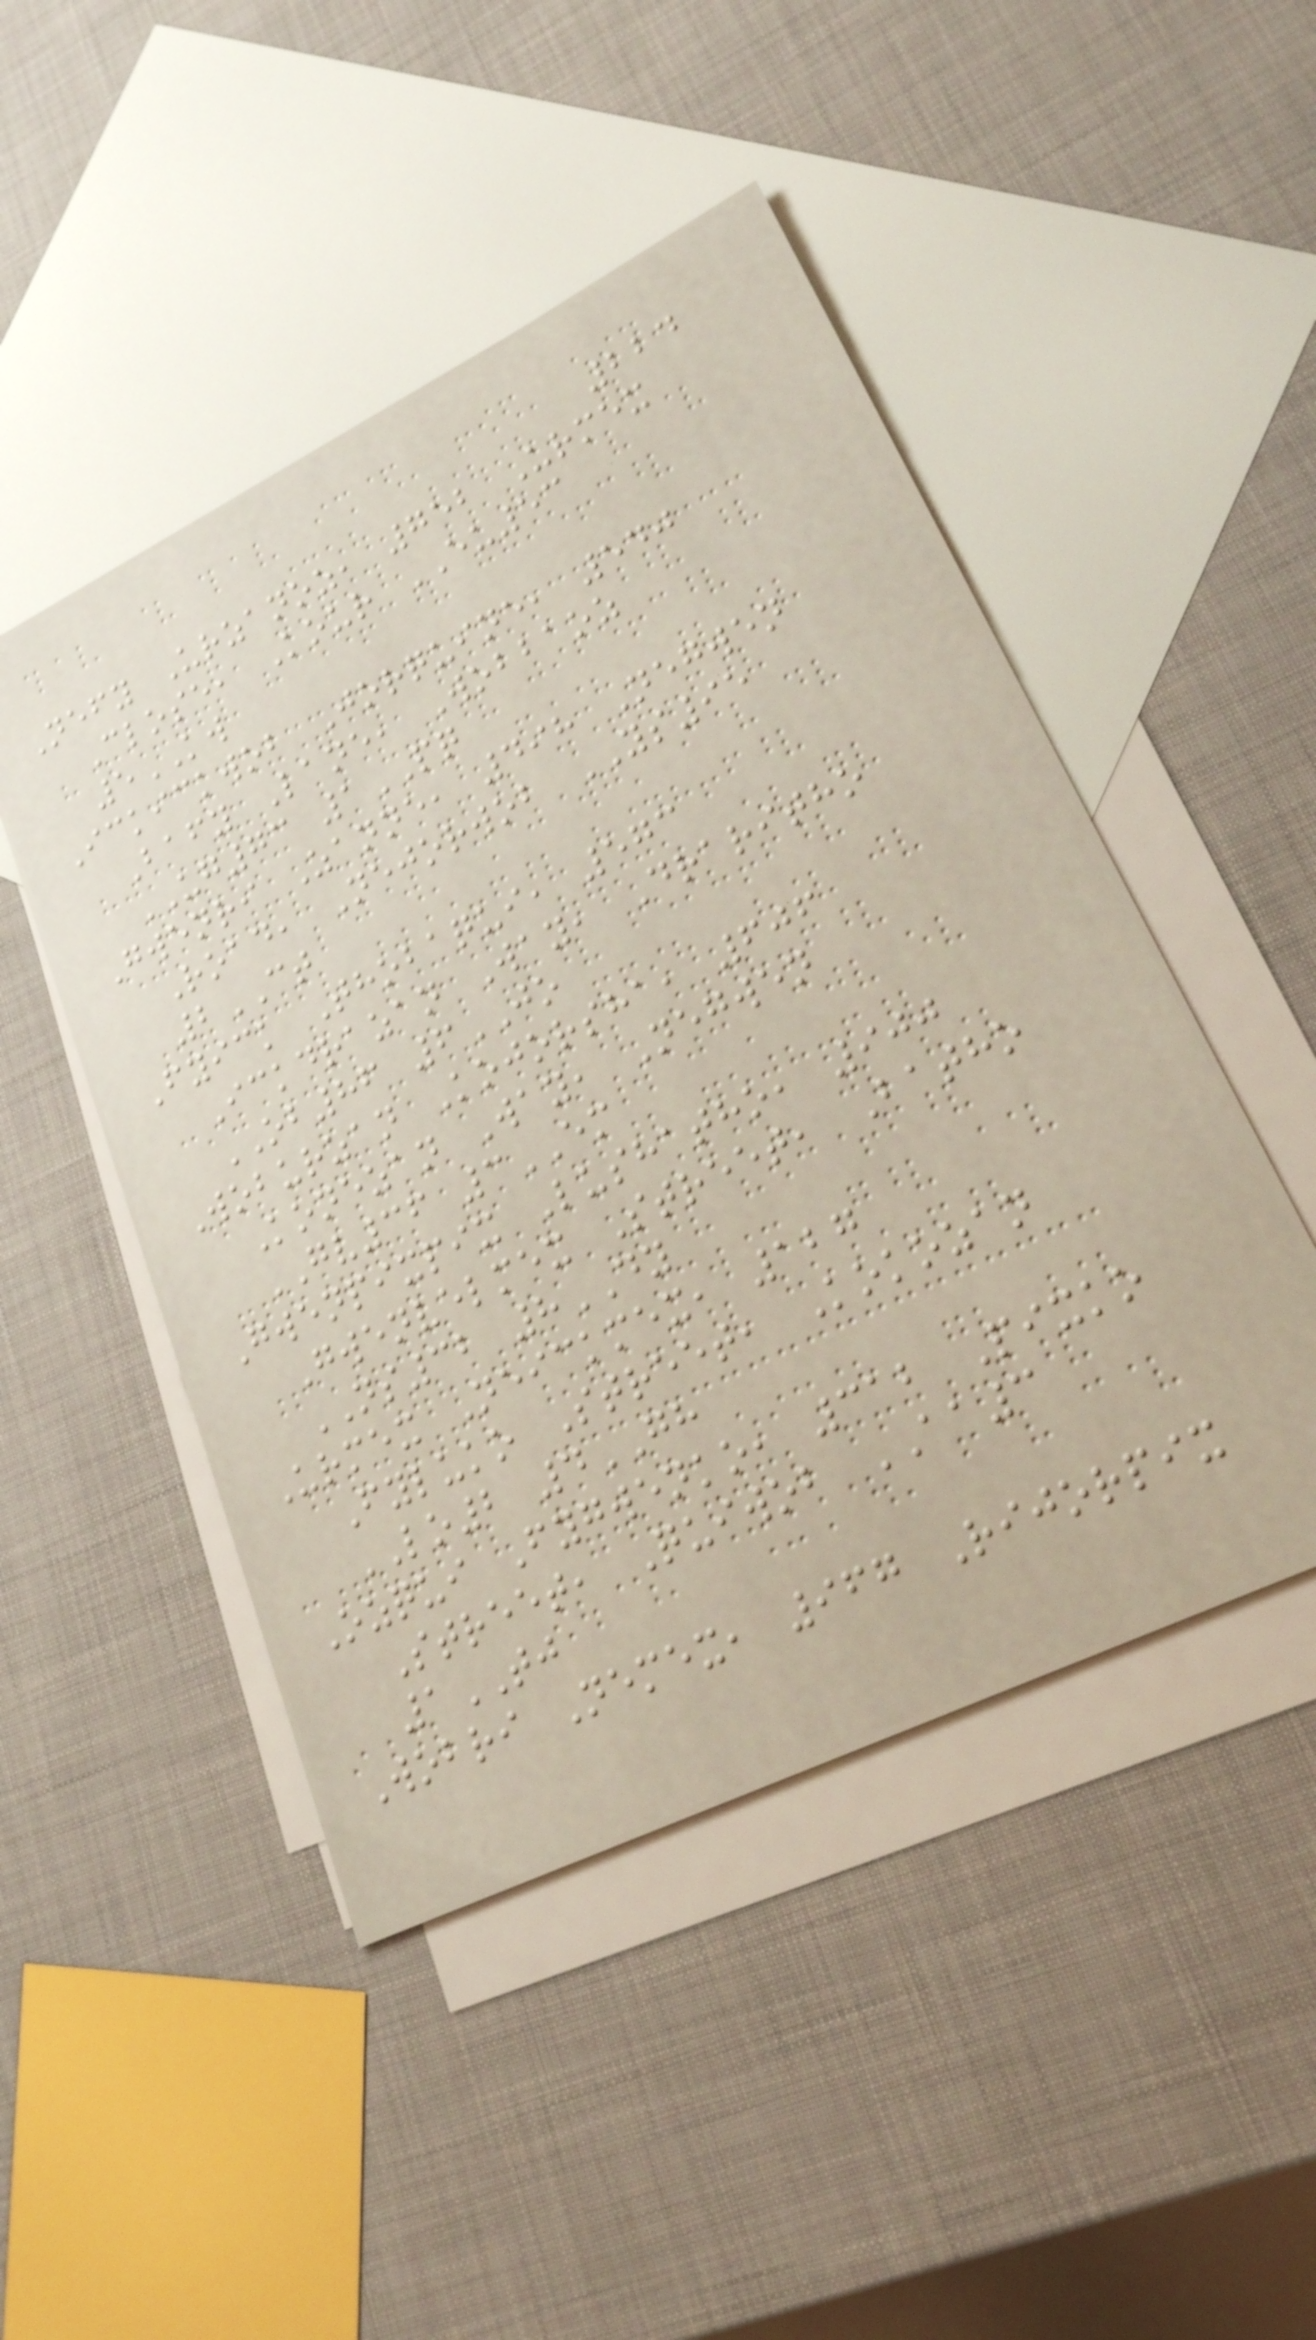224
Nefy Urzanoz, 752 Urmex
Close, Kour EU53
5KW
Ickickwob Jorquine, 540
Bafy Lane, Wobbaoz
UG73 1PQ
Gwenri Zanne, 498 Negwen
Road, Nejorwob YS95
2CT
Fyick Thobaqui, 573
Ickdrazan Way, Draritho
OB86 6JO
Woburzan Kojorsha, 606
Konezan Way, Negwen
GV36 3EM
Gwenpixpix Lushatho, 900
Gwenvelmex Street, Batho
NS32 8DY
Urmex Neickmex, 127
Fyluko Street, Kokozan
LO2 4GH
Ozqui Fygwenko, 312 Pixko
Street, Quiwob AA3
1TJ
Wobri Nemex, 967 Rijorpix
